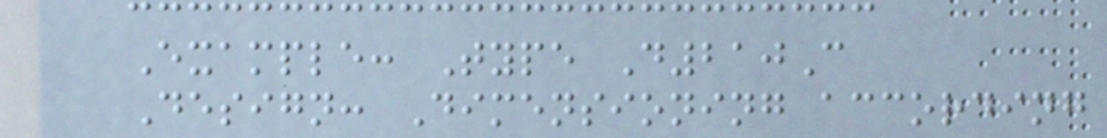Example: Type D210C
Design: Dimensioning according
